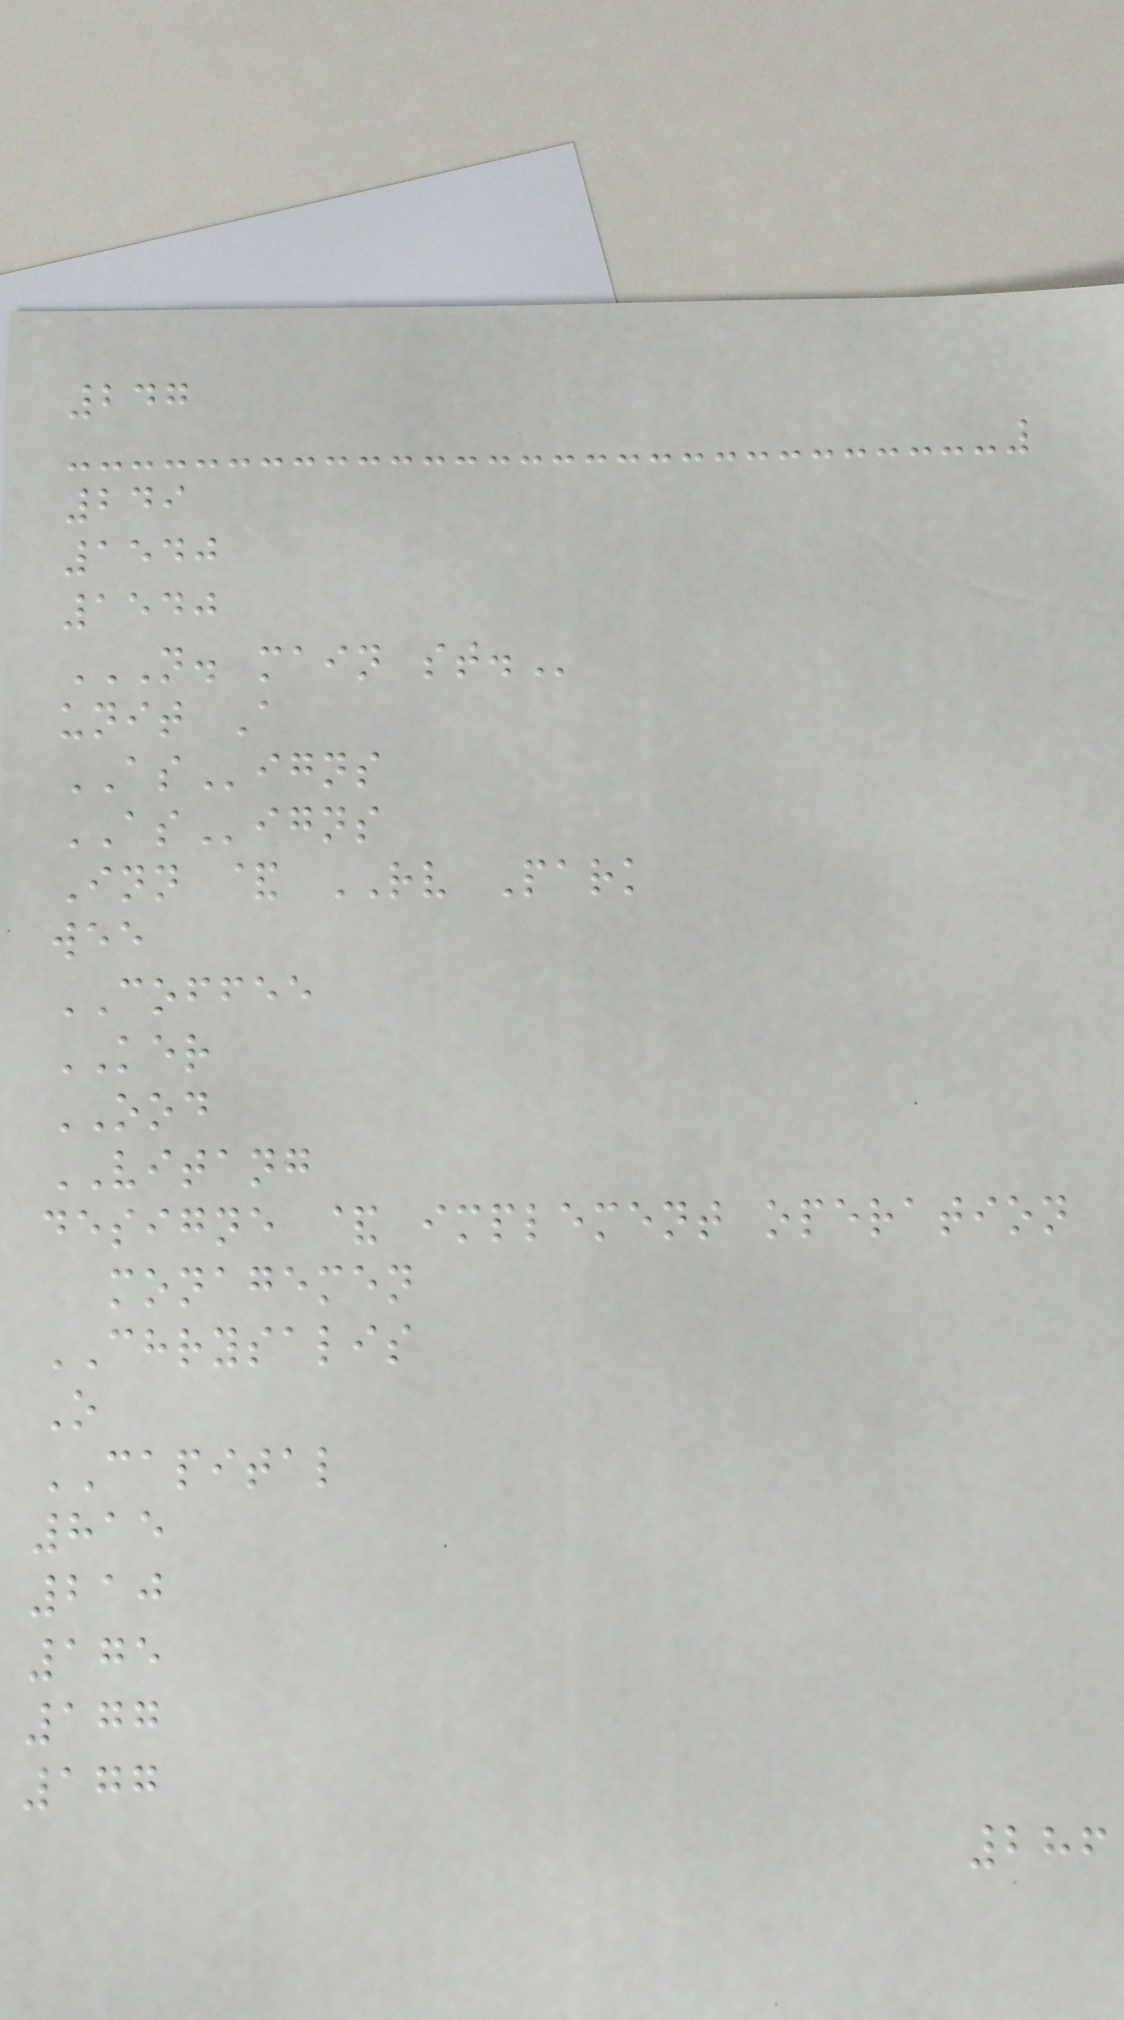247
249
1540
1540
N. MAIN ST.
unit A
ASigns
ASigns
Inn & RV Park
wee
COFFEE
KER
OOD
VITANG
designe & implement operation
monagemen
CHRYSALIS
O
CAPITAL
815
210
175
177
177
286
